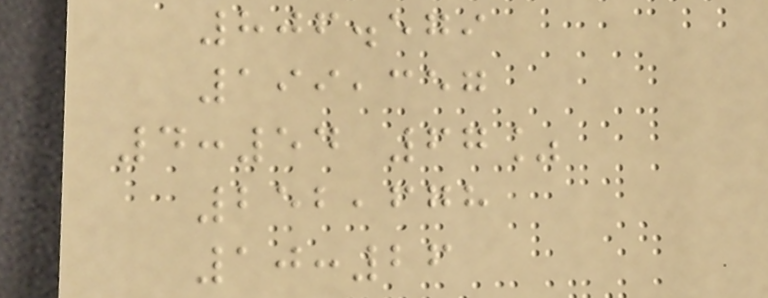806.579
199,357
4:54 67%
252,678
10:26
